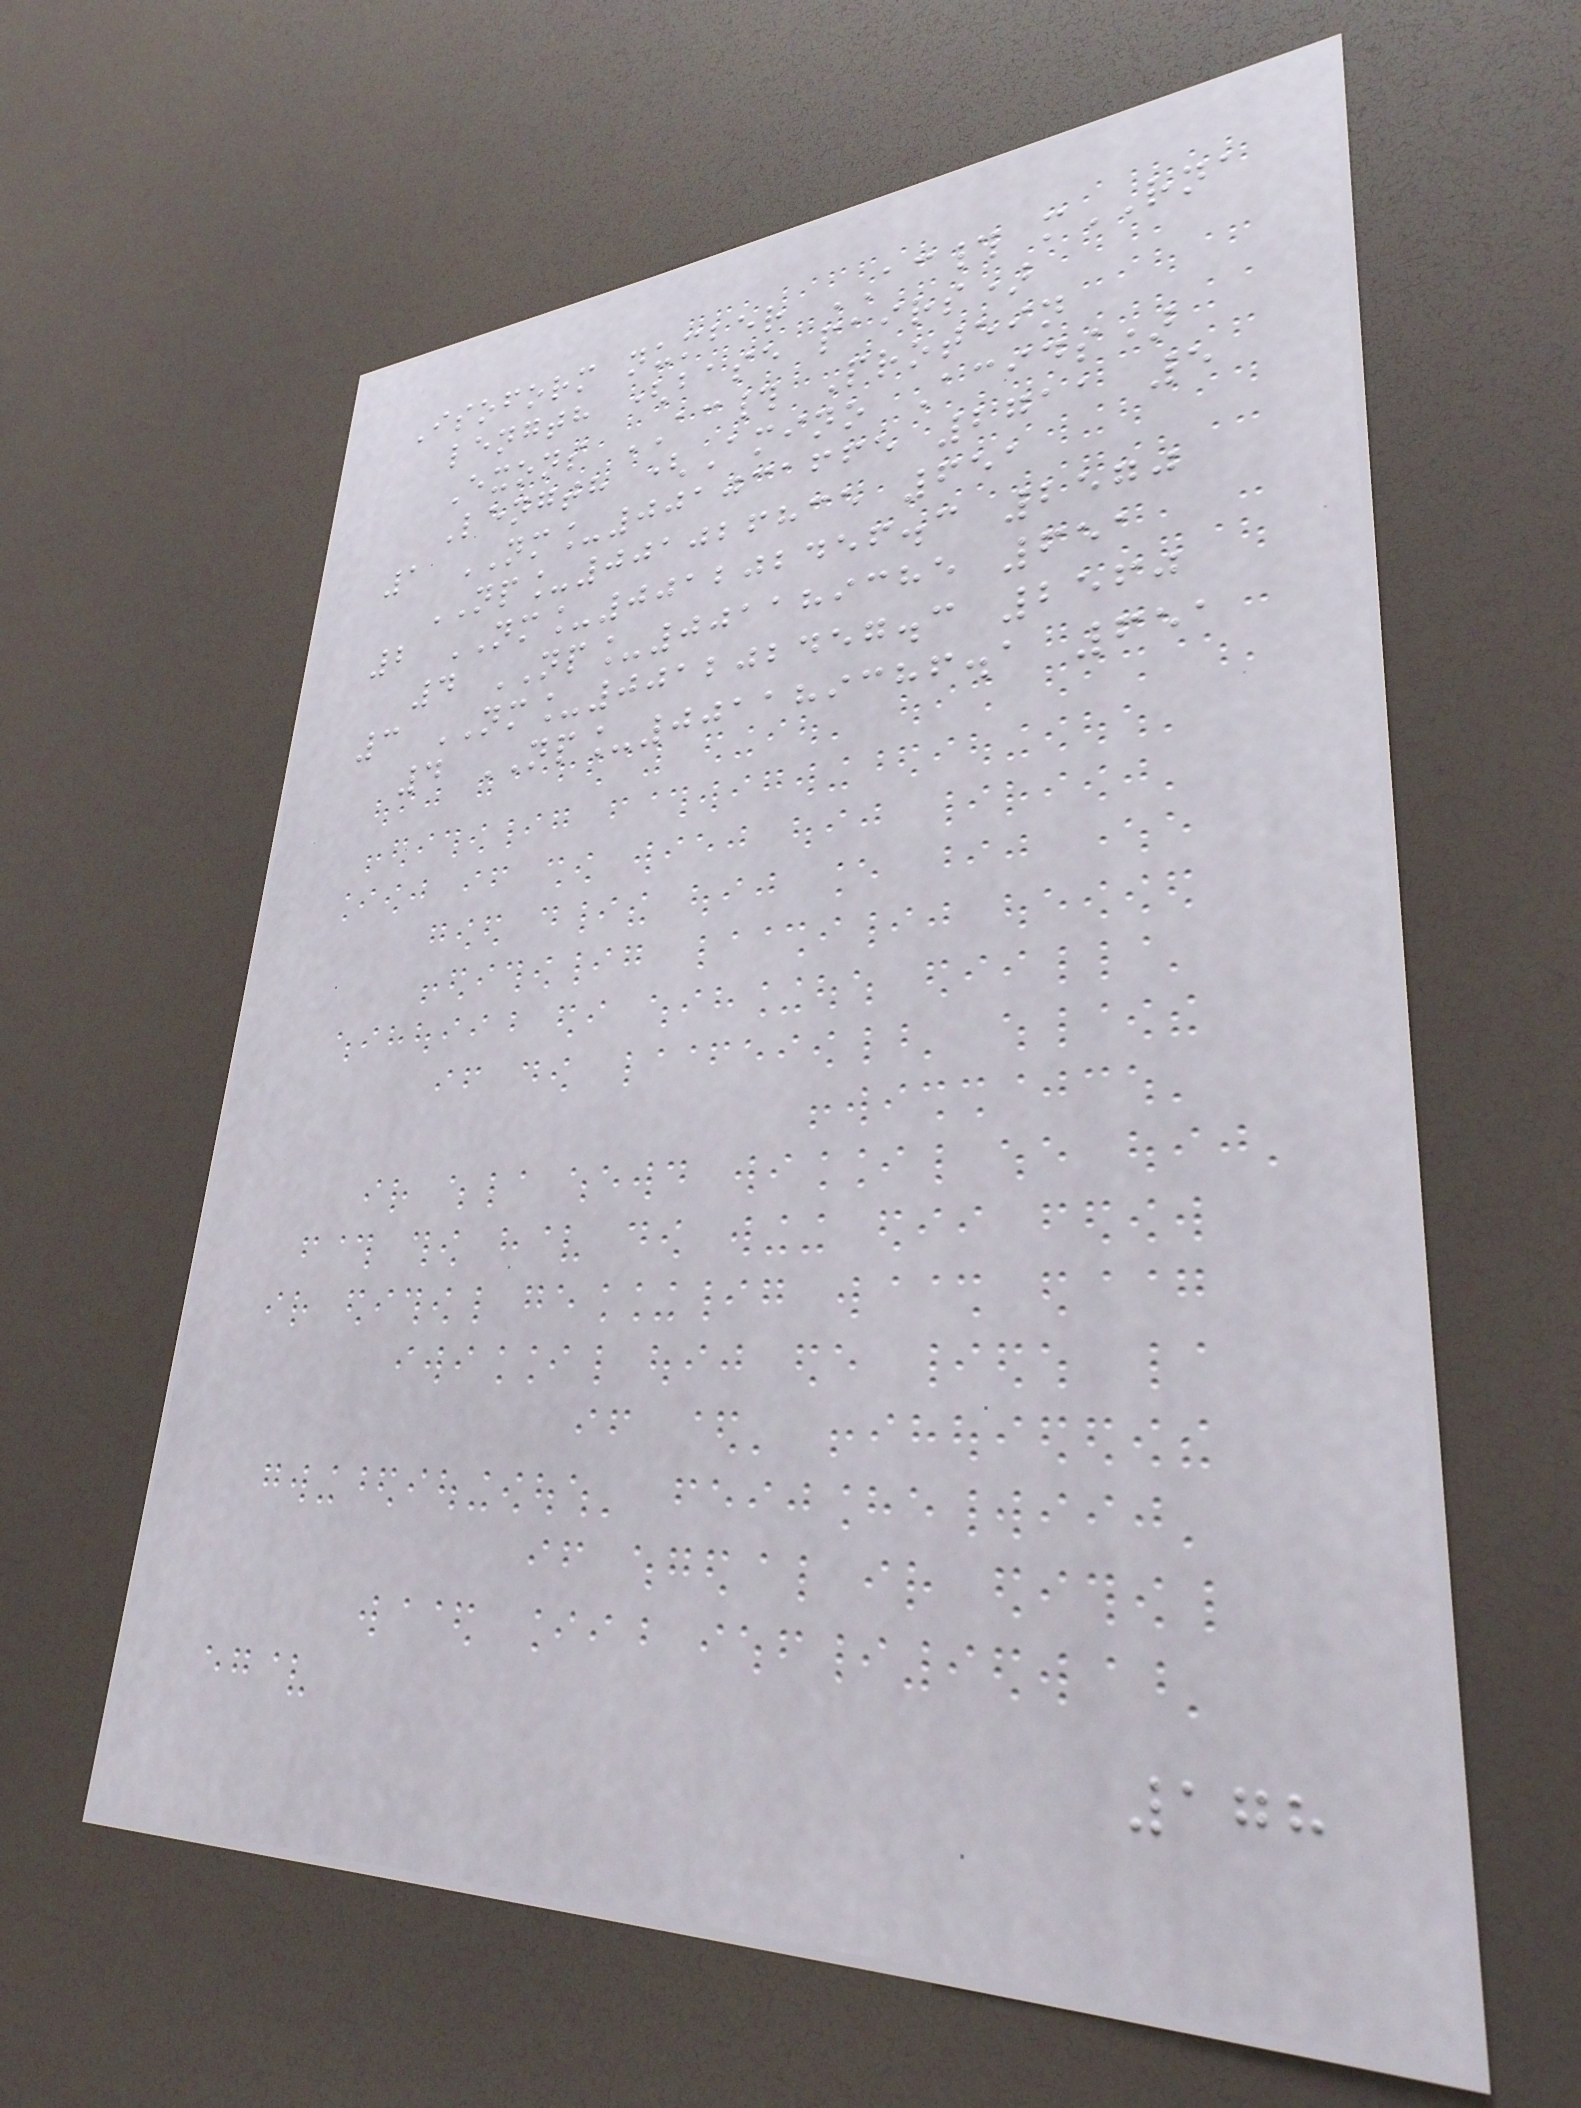Isoform number AC# mRNA
length (base pairs)
Exons AC# Protein
Length (Amino Acids)
1 NM_001031665 2711 5
NP_001026835 651
2 NM_001202456.3 2570
4 NP_001189385 651
3 NM_001202457.3 2560
4 NP_001189386.1 651
178
